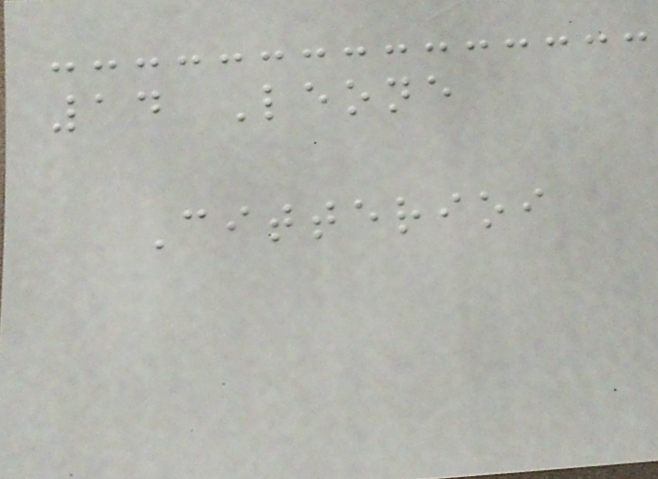14 Leone
Citterioi
